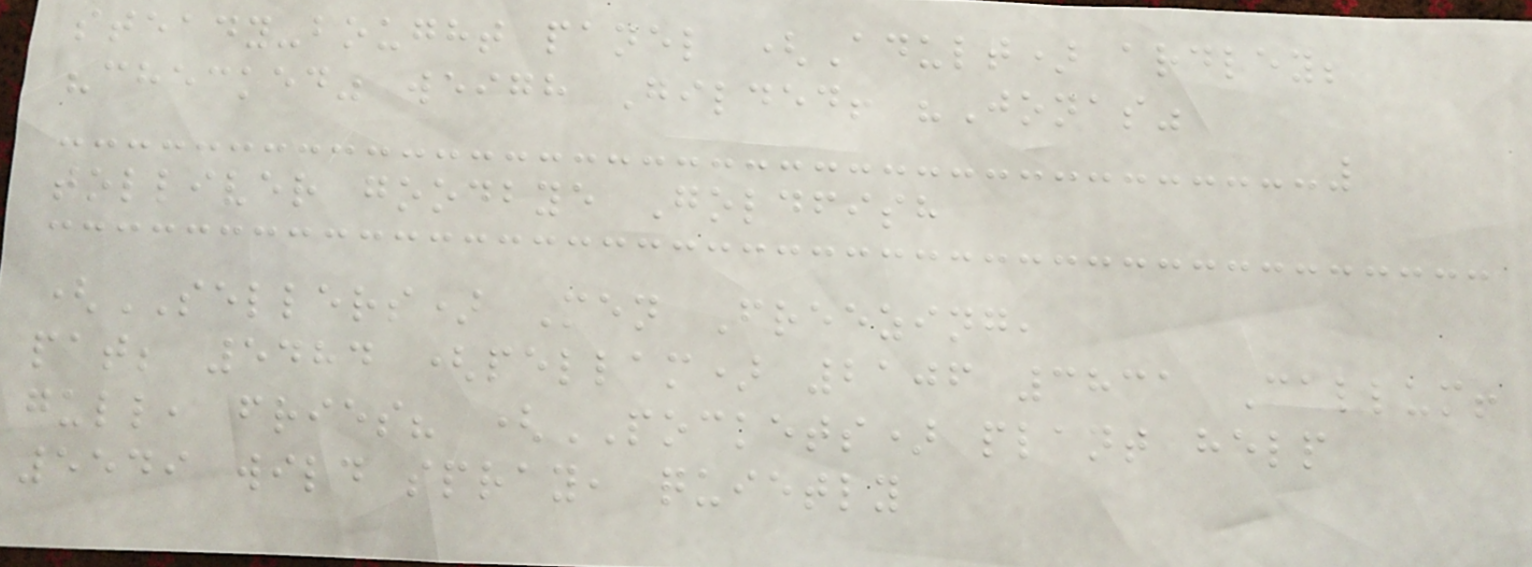steady-bought panel (Adult) ardley;
"checked" weigh Gilded! "Jonas"
tolliver goodbye Goldfish
(SELLERS) Men Freezing,
pat; 5484 (pellam) 2106 3831 Callum!
gull, fries? (POCKETS) plant help
5549 wild spray, quietly
